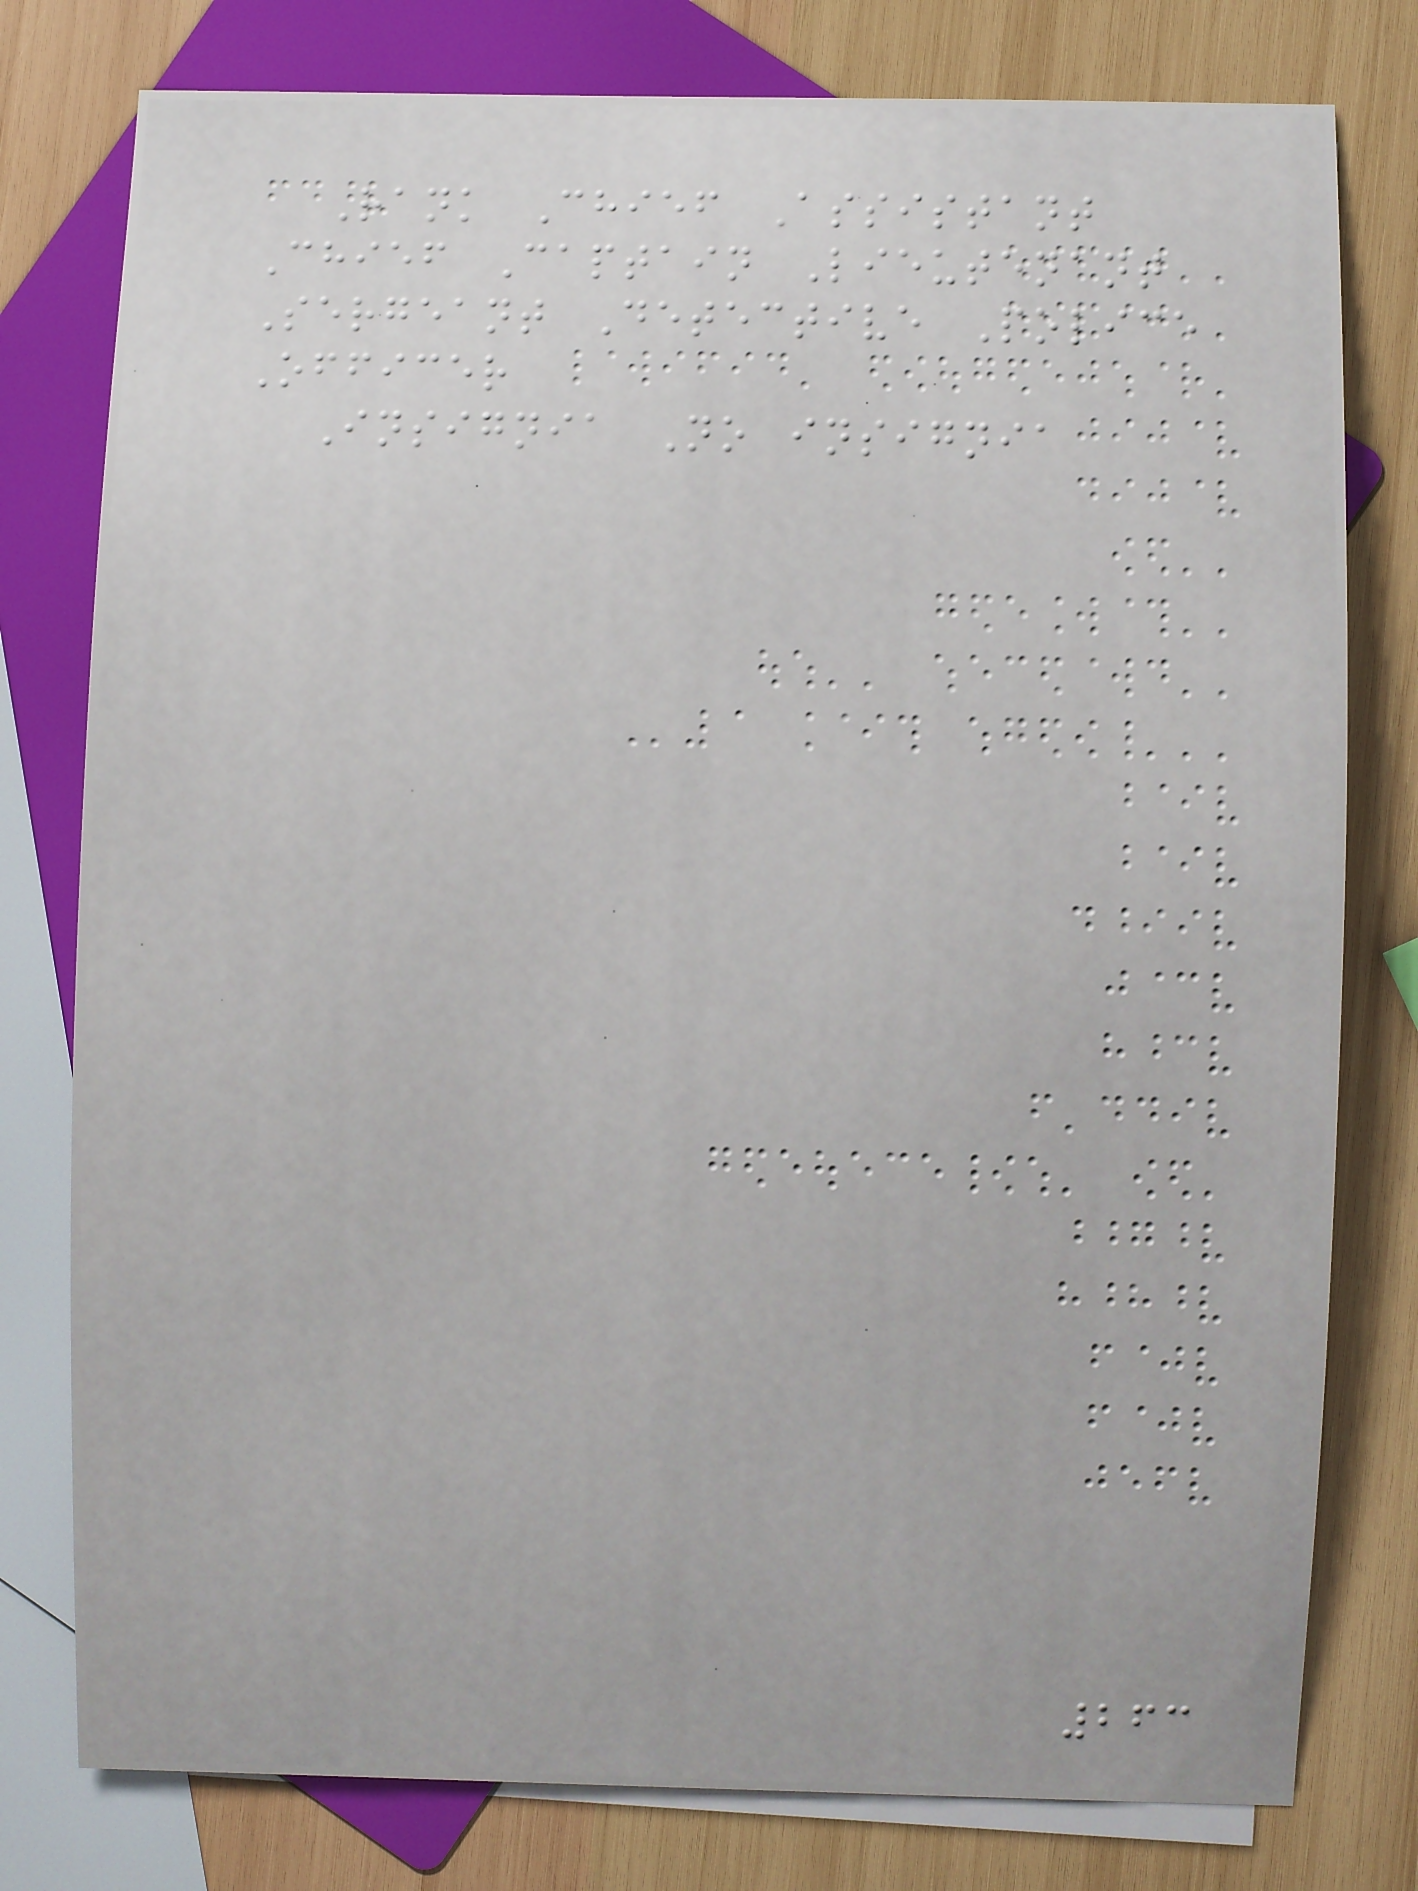Rank Chief Assistant
Chief Captain Lieutenant
Sergeant Detective Police
Officer
Insignia No insignia
263
